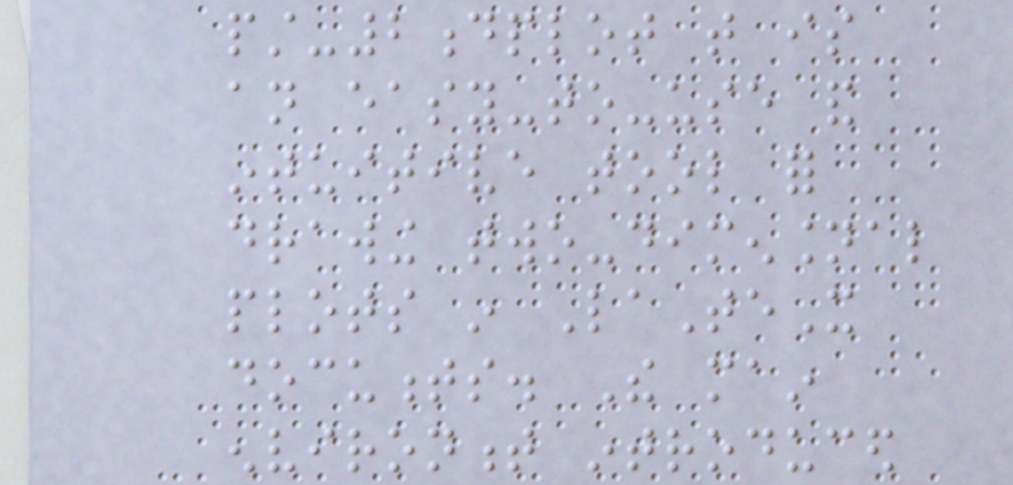pst-2dplot that is
an easy-to-use and
intuitive tool for
drawing two-dimensional
plots in LaTeX
documents. The main
environment introduced
